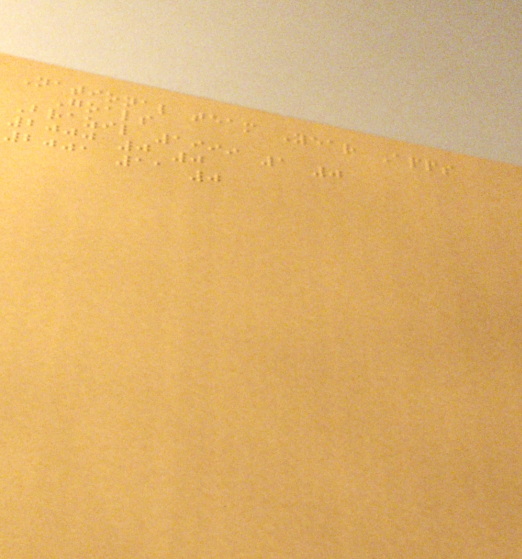National team Year Apps
Goals
Brazil 1999 1 0
2000 0 0
2001 11 0
